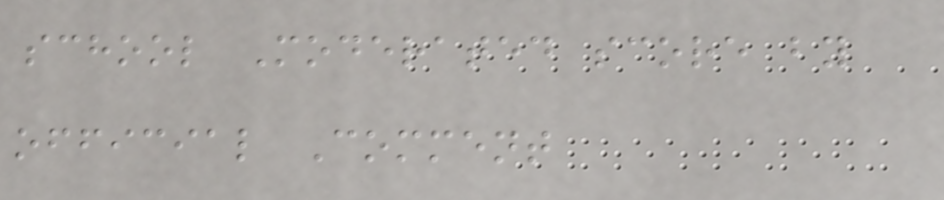school Moderated score by
official Comment
